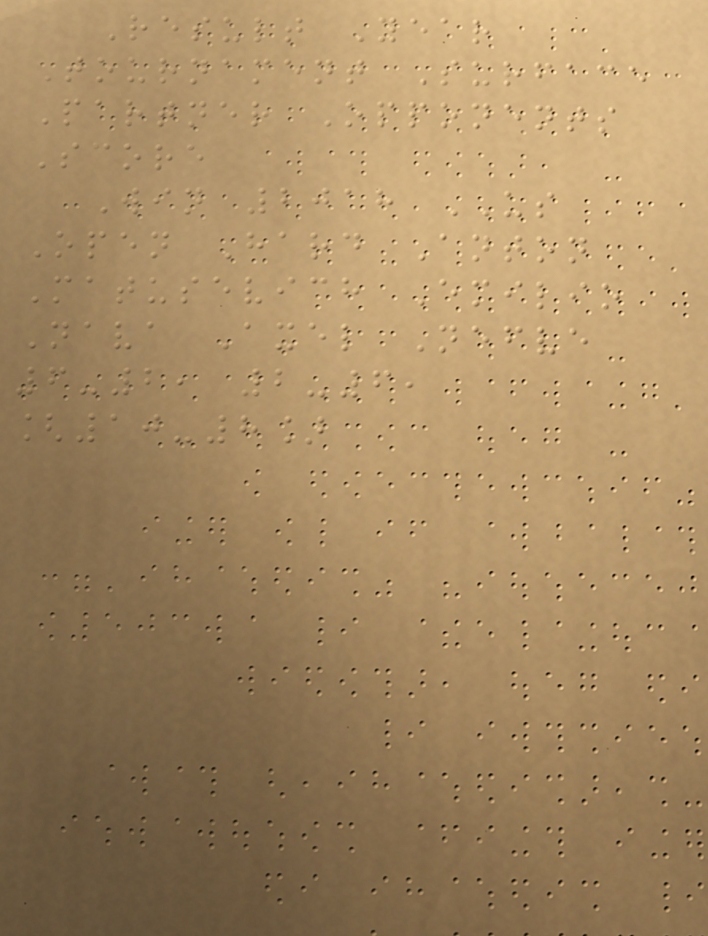Result Year
Tournament Surface
Partner Opponents
Score
Win 2018 US
Open Hard Anton
Matusevich Emilio
Nava Axel Nefve
6-2, 2-6,
[10-8]
